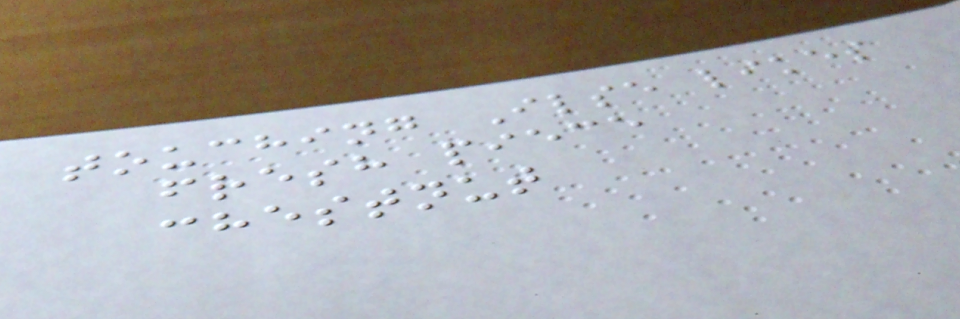touching Ilse likes
fresh piece
chestnut
